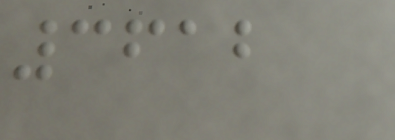3612
